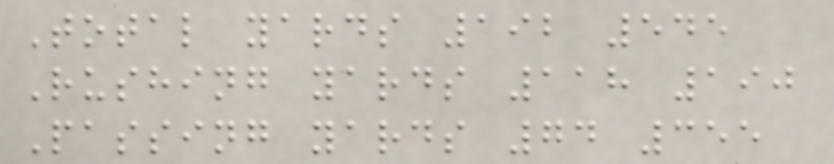Total yards 192 545
Rushing yards 118 190
Passing yards 74 355
